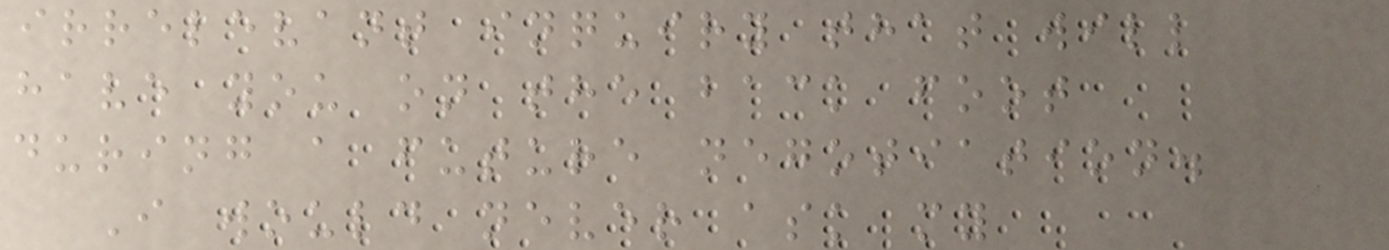irrelevant inquiry that will
have you on the back foot
during a future negotiation.
I would never ask my
